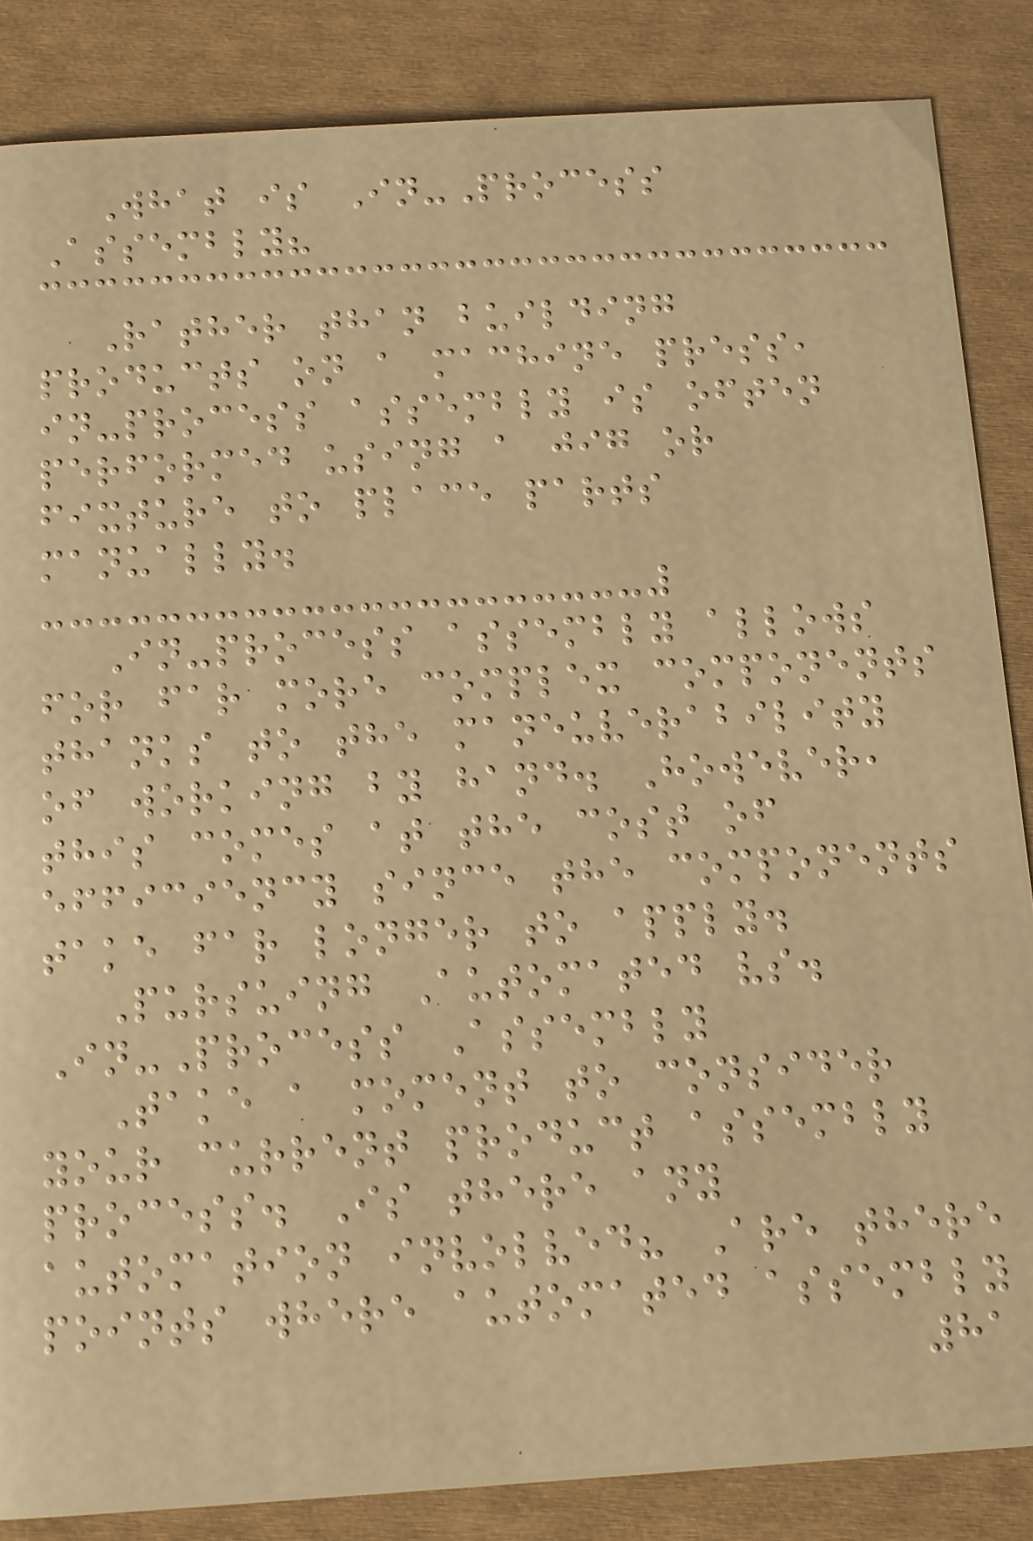What is In-Process
Assembly?
Rather than building
products on a machine press,
in-process assembly is often
performed using a jig or
fixture to place parts
manually.
In-process assembly allows
for far more complex components
thanks to the maneuverability
of working by hand. However,
this comes at the cost of
efficiency since the components
take far longer to apply.
Pursuing Automated vs.
In-Process Assembly
Take a moment to consider
your current product assembly
process. Is there any
automation involved? Are there
points where automated assembly
81
